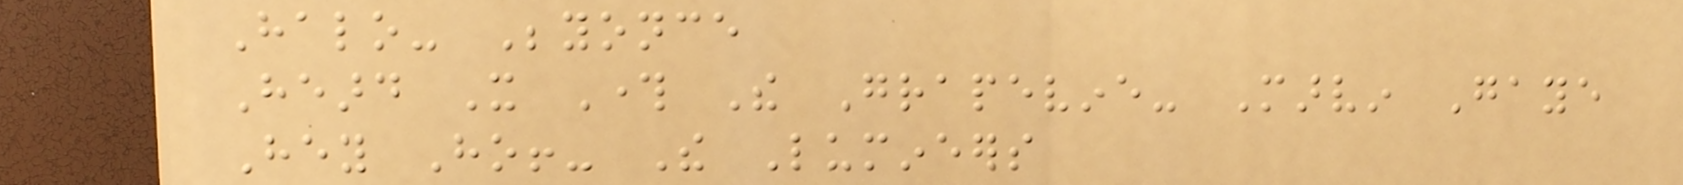Halo- Beyonce
Heard It Through The Grapevine- Marvin Gaye
Hey Ho!- The Lumineers
